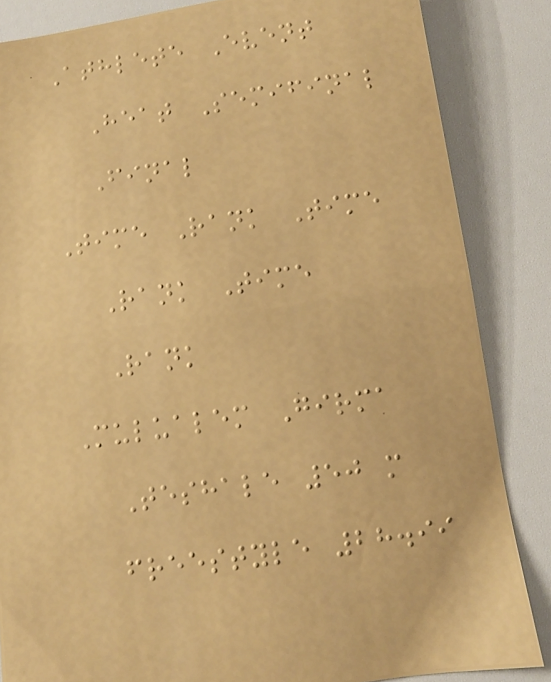Athlete Event
Heat Semifinal
Final
Time Rank Time
Rank Time
Rank
Mulualem Girma
Teshale 50 m
freestyle 28.99
